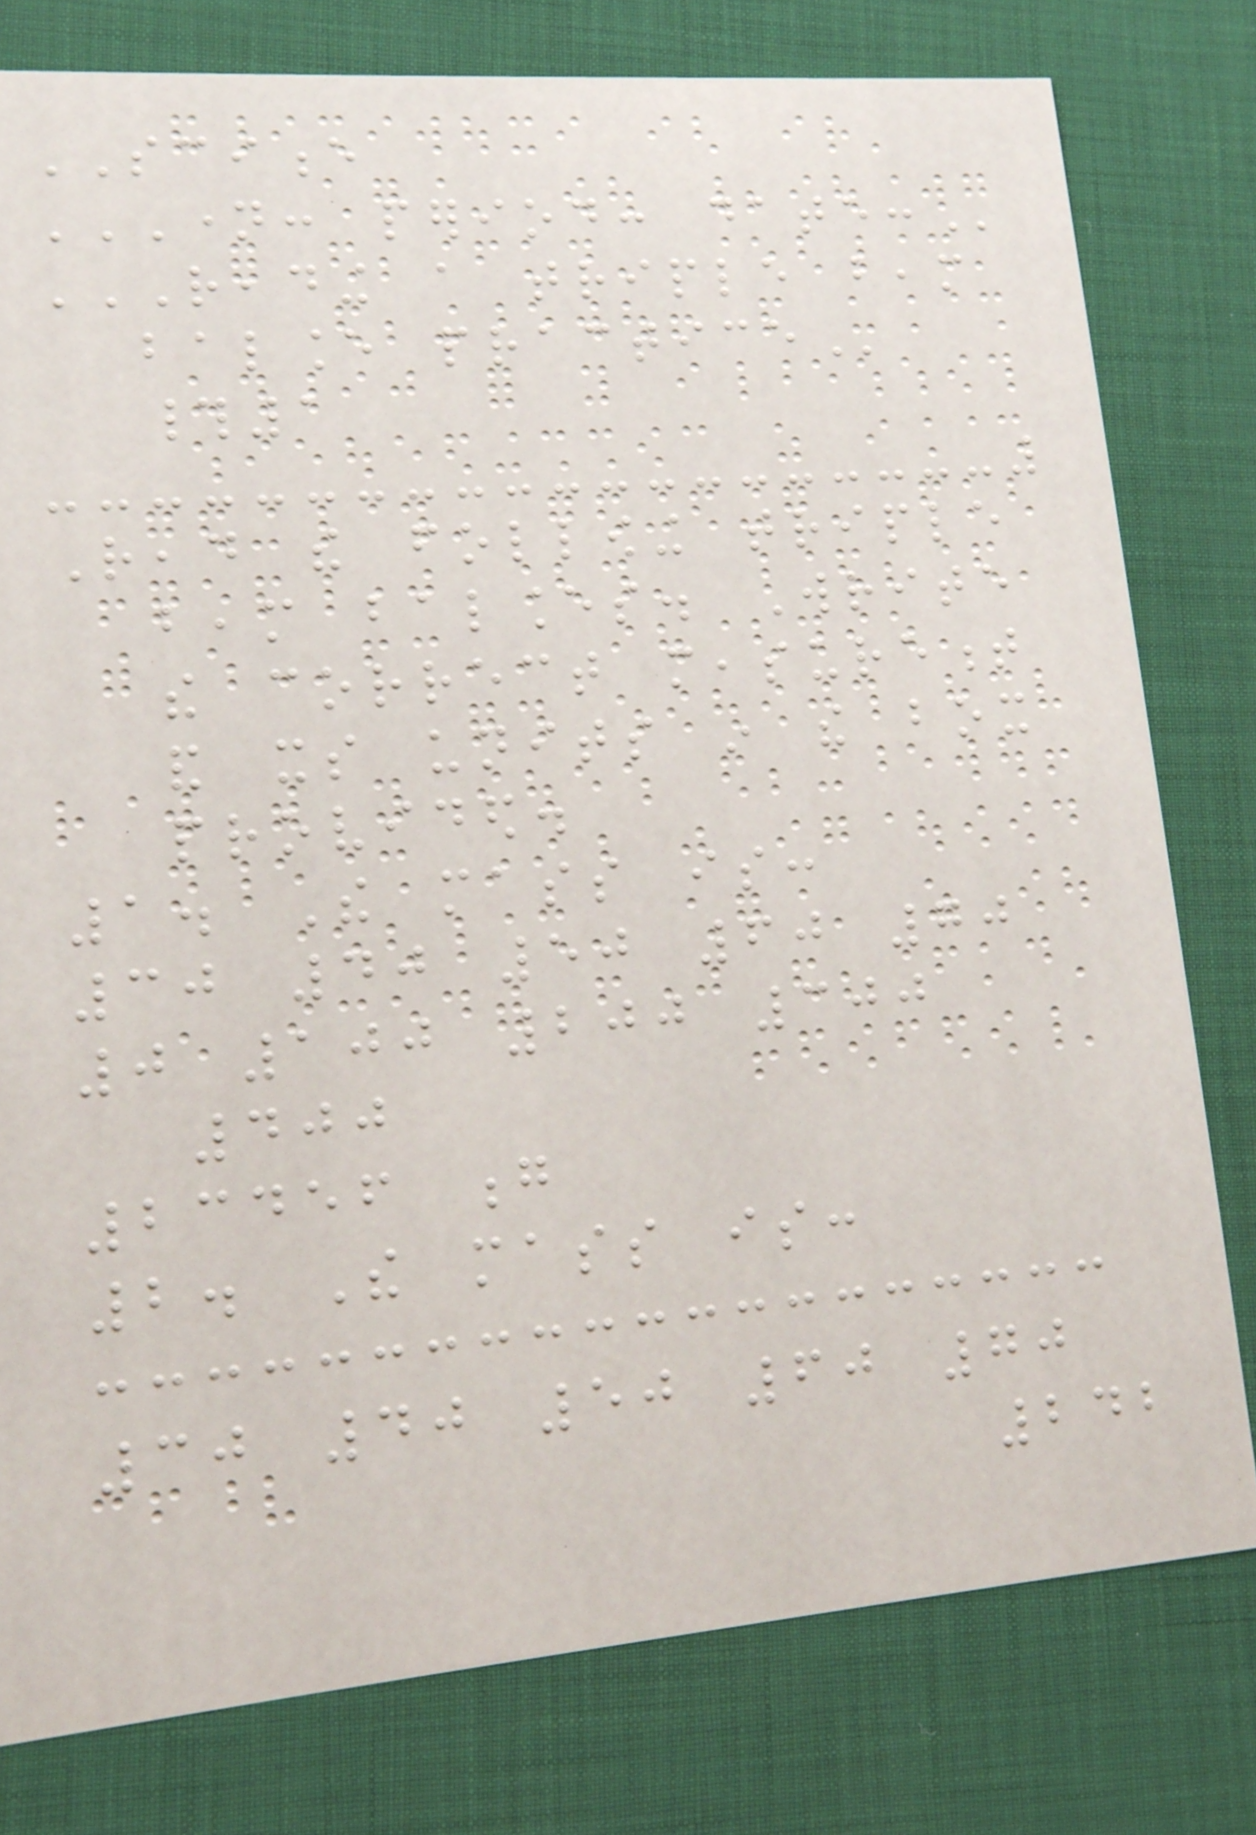SCIENCE
NAME: PERIOD: DATE:
READING A TRIPLE BEAM
BALANCE PRACTICE
#1
Read the following triple
beam balances. Write
the correct measurement
and its units in the box
provided.
1. The mass is:
30 40 50 60 70
0 100 200 300
400
23456 g
2. The mass is:
30 40 50 60 70
242
